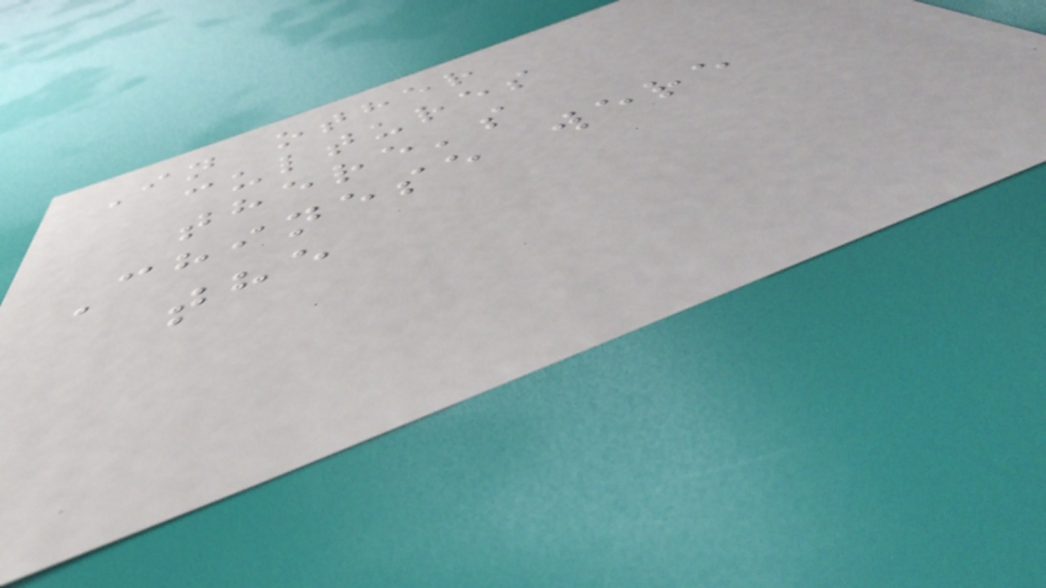In other
cultures
there's
Chinese were
the
